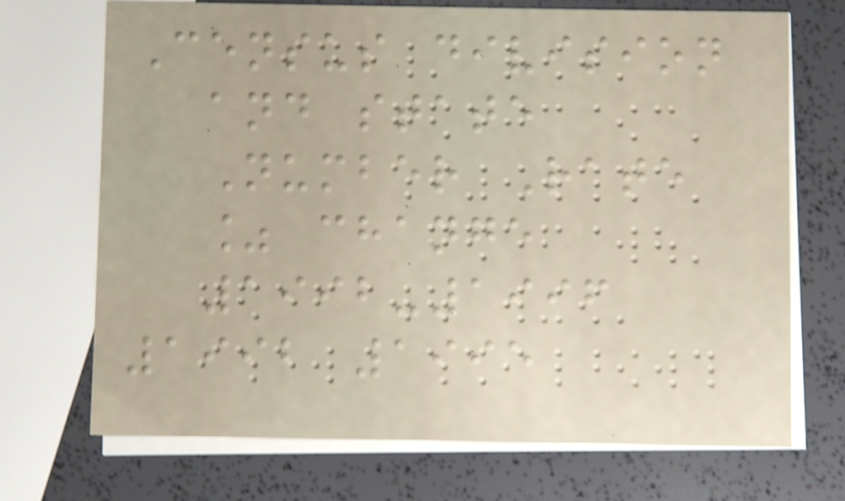Census division
and state
Number Rate
% change
1992-1996
1992 1995
